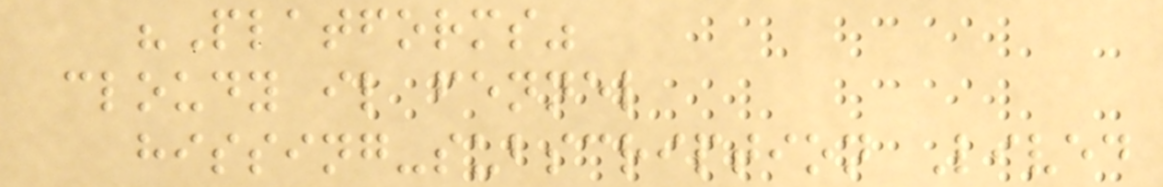"Platforms"
cloudy il fennel
hissing-subscription Lived
